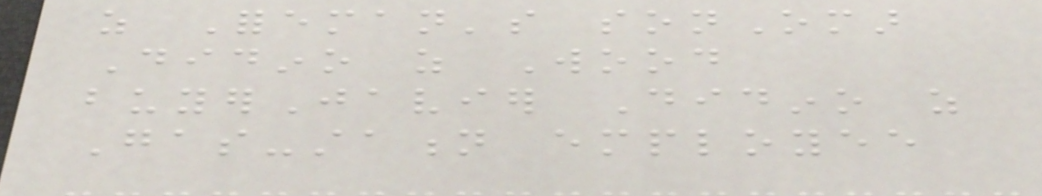as Foreman's sonOmar
Didino as Wood
buyerJavier Didino as
Gas-station employee
